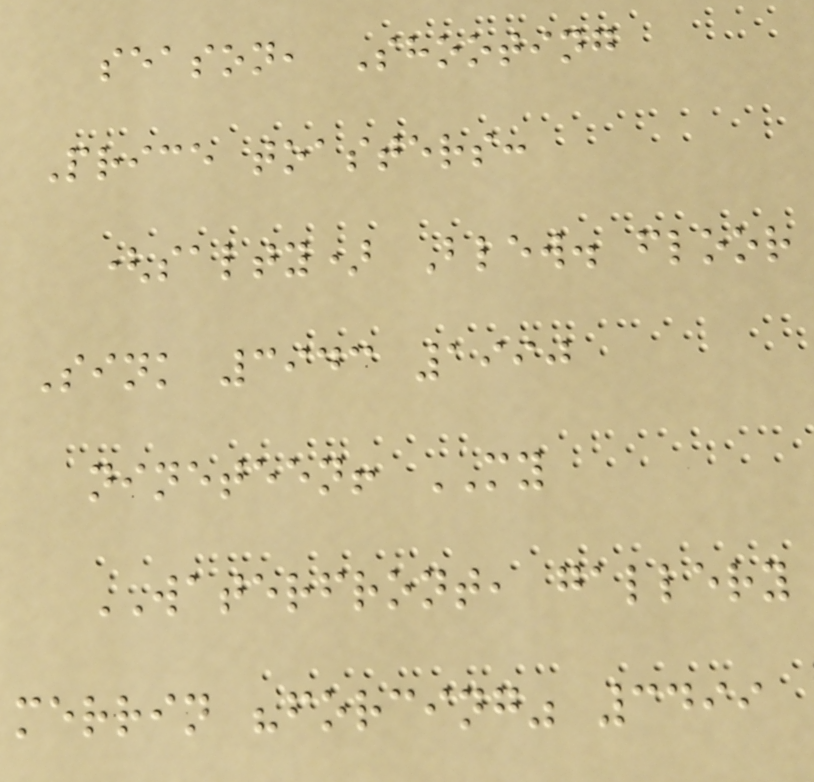season, Shooting
Price toasters:
(salty) Blew. floor
Sink 3943 1990
nineteen! MY
WATERFRONT, gallery
merrin "forcing" 3499
